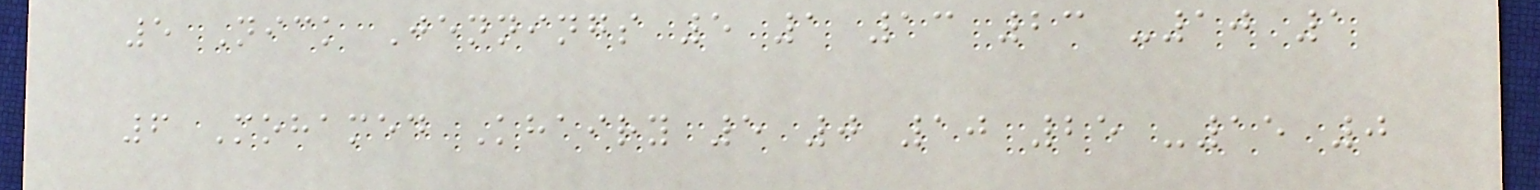5 Nick Jennings 5 1 13 23 -10 1
6 Mohamed Khairy 5 0 10 25 -15 0
